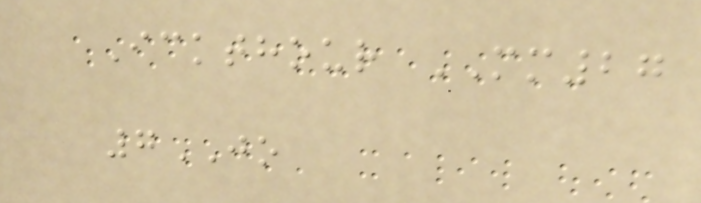Ickthour MM27
7JO
